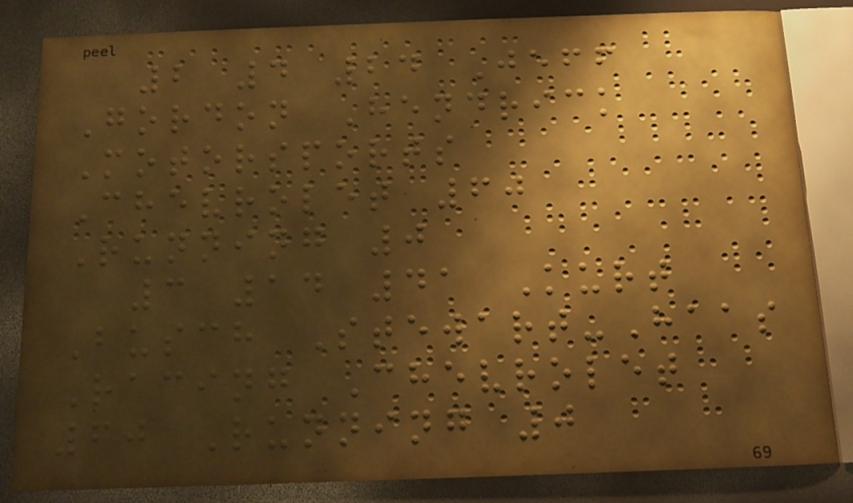2 4 24 Jeff
Gordon Hendrick
Motorsports
Chevrolet 60
Running 0
3 14 41 Kurt
Busch Stewart-Haas
Racing Chevrolet
60 Running 0
